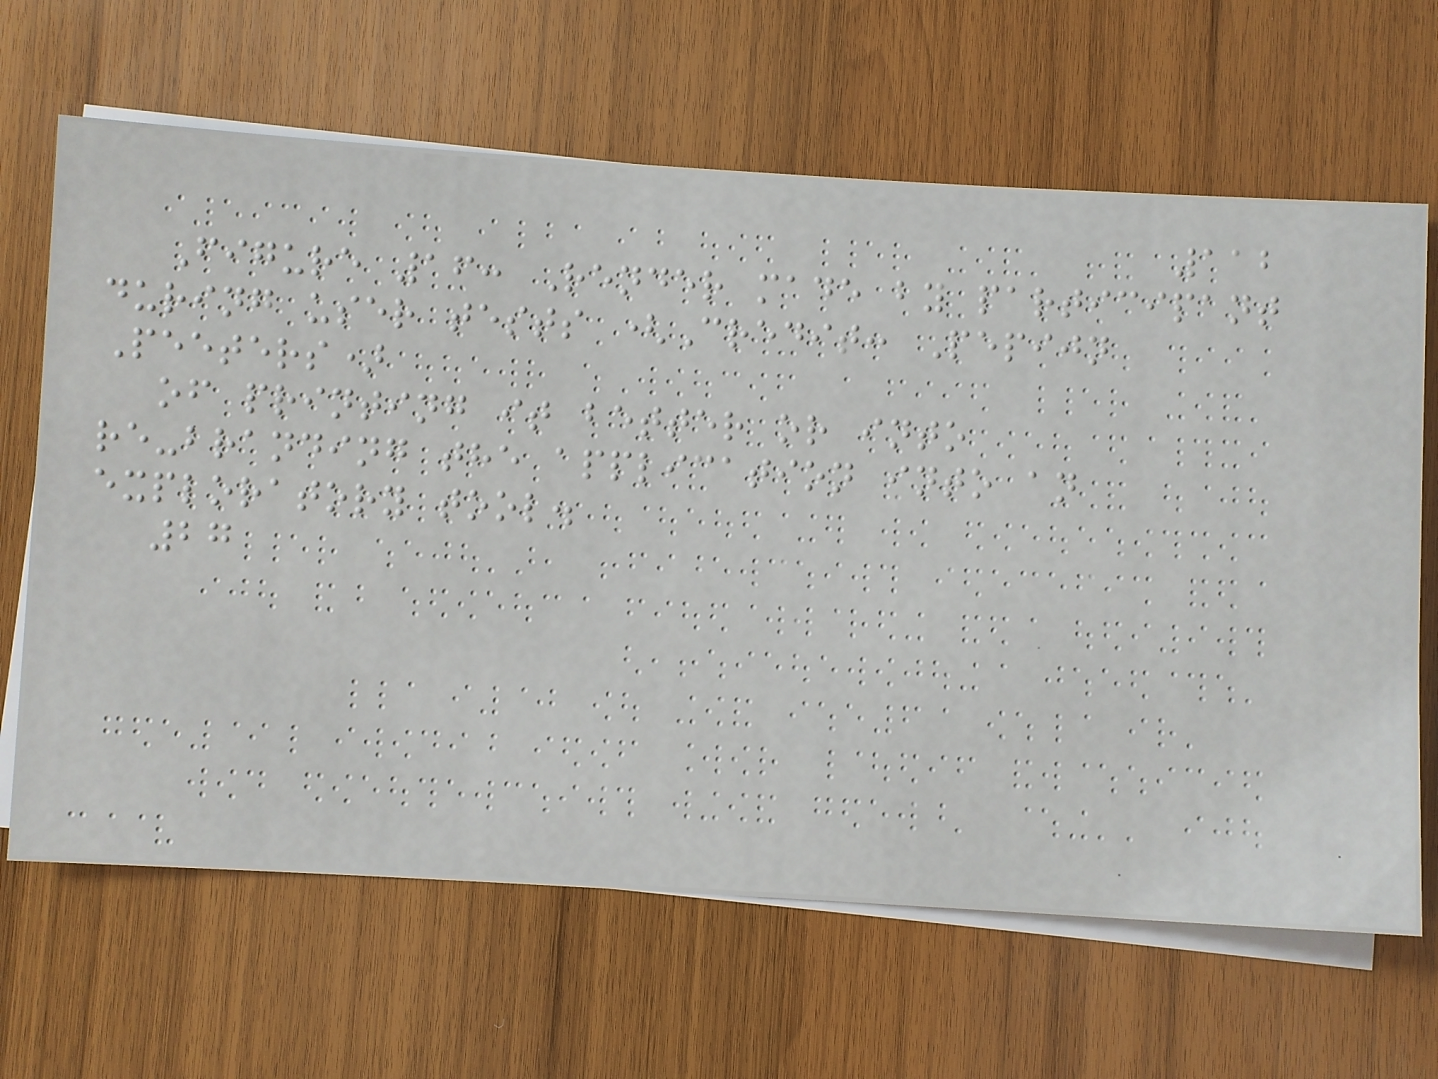112
Figure 16: Render made by participant
during user tests (Credit: Pepijn
Peeters)
of printing it better or into
re-branding the application into an
exploratory tool.
27
